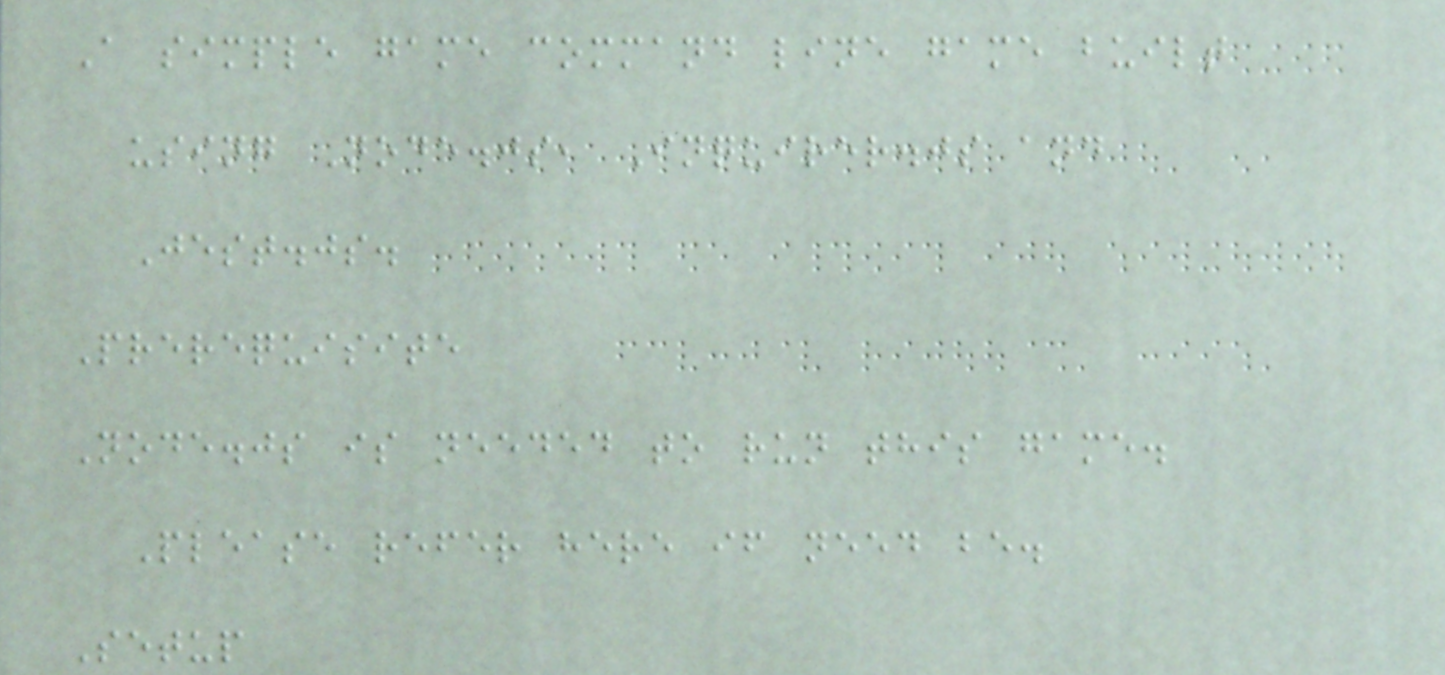A simple game command line game built
using Node.js, Inquirer.js and
Jest.js.
Prerequisite
Node.js is needed to run this game.
Please refer here if need be.
Setup
